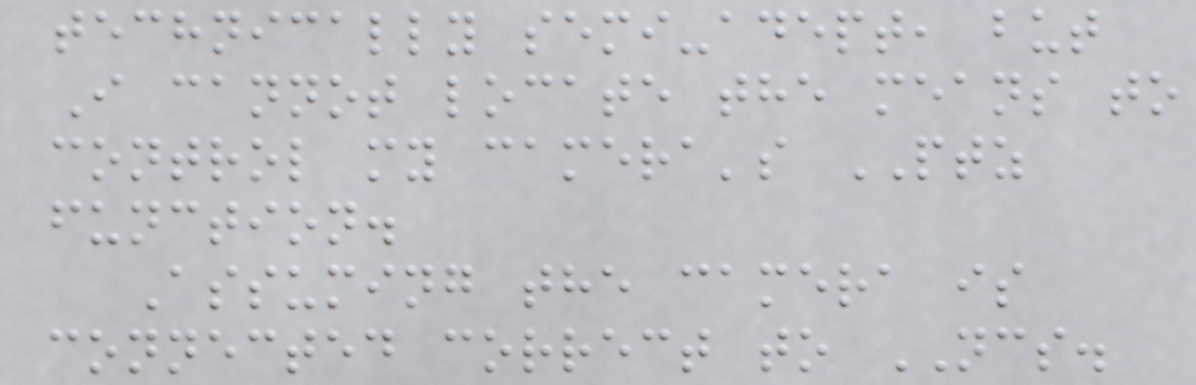technically semi-adept, but
I cannot locate the means to
control my camera's PTZ
function.
Assuming the camera is
connected correct to NCS.
